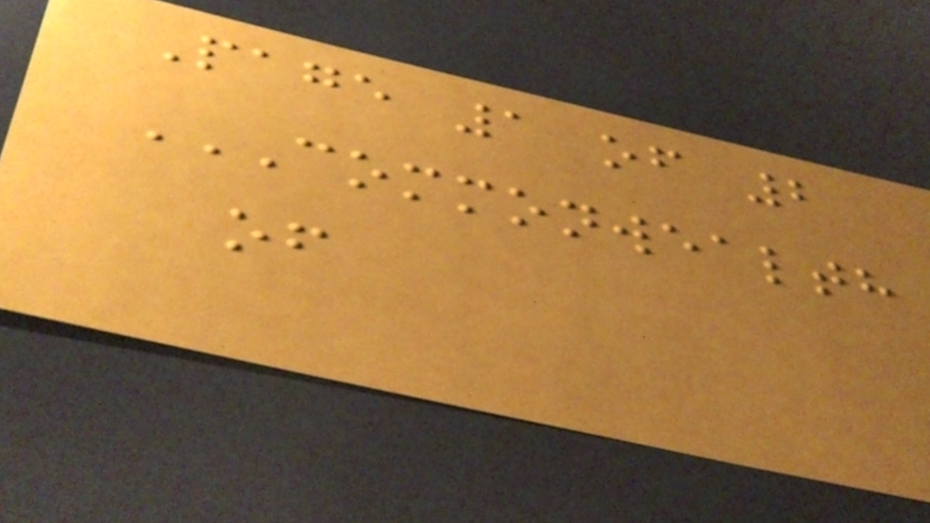Page 1 of 2
COMMONWEALTH
OF
